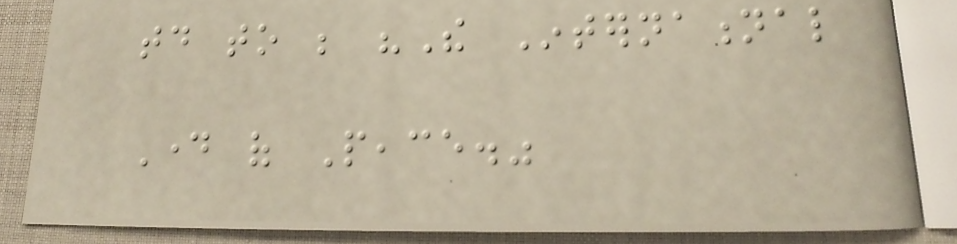today to be "The International
Day of Peace."
